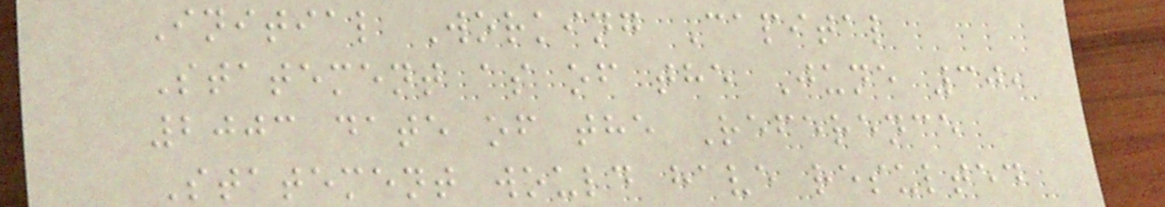Initial Working Capital
Statement as of the June 30,
2003 date of the Reference
Statement would have resulted
